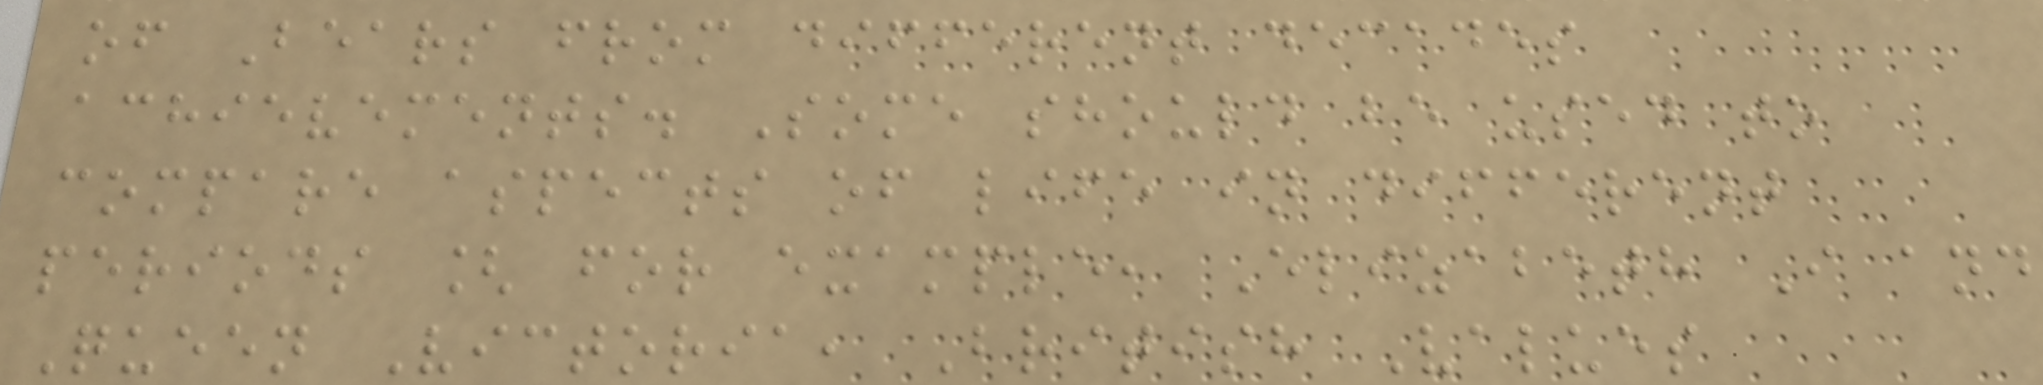of Bears from different decades
achievements. Some should be used to
compare aspects of life in different
periods [ for example, Elizabeth I and
Queen Victoria, British Values
